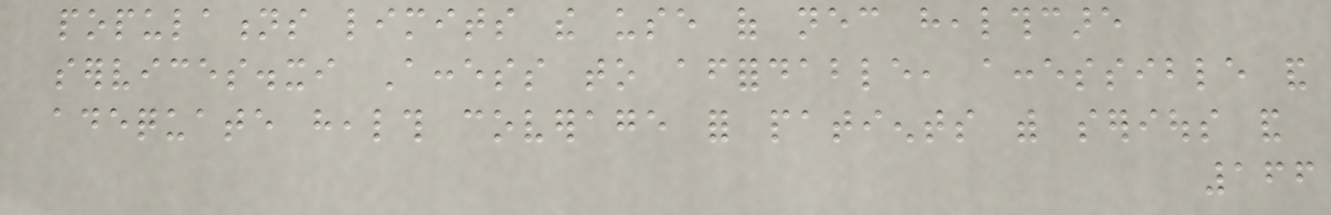populations limits the use of necessary healthcare
services.xi Access to affordable, accessible and
adequate health coverage for patients with serious and
166
